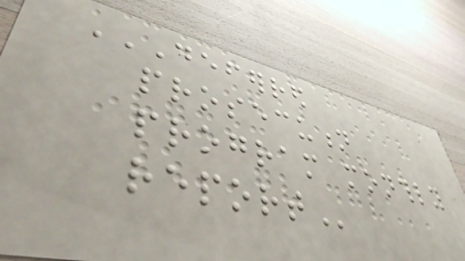DEFERRED
PROSECUTION
PROGRAM MONTHLY
REPORT
